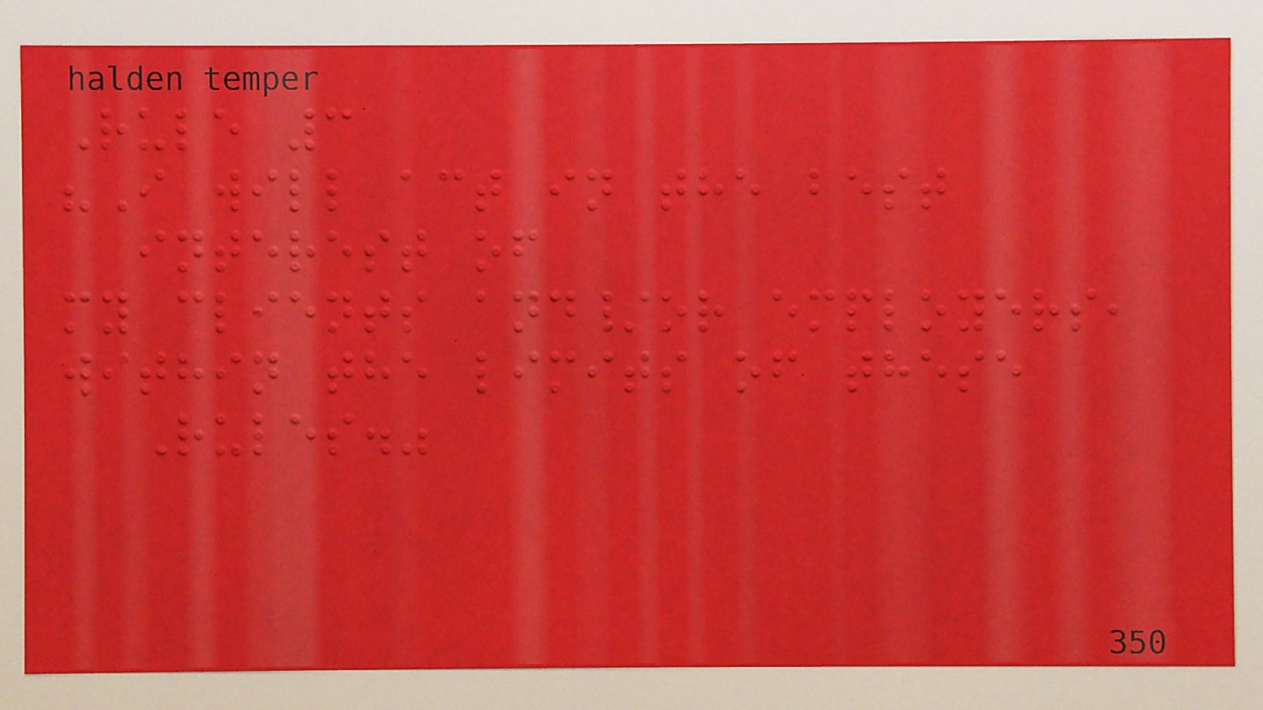Rule 3
"I will act in the best
interest of
my clients and/or employers,
within the limits of these
Rules."
